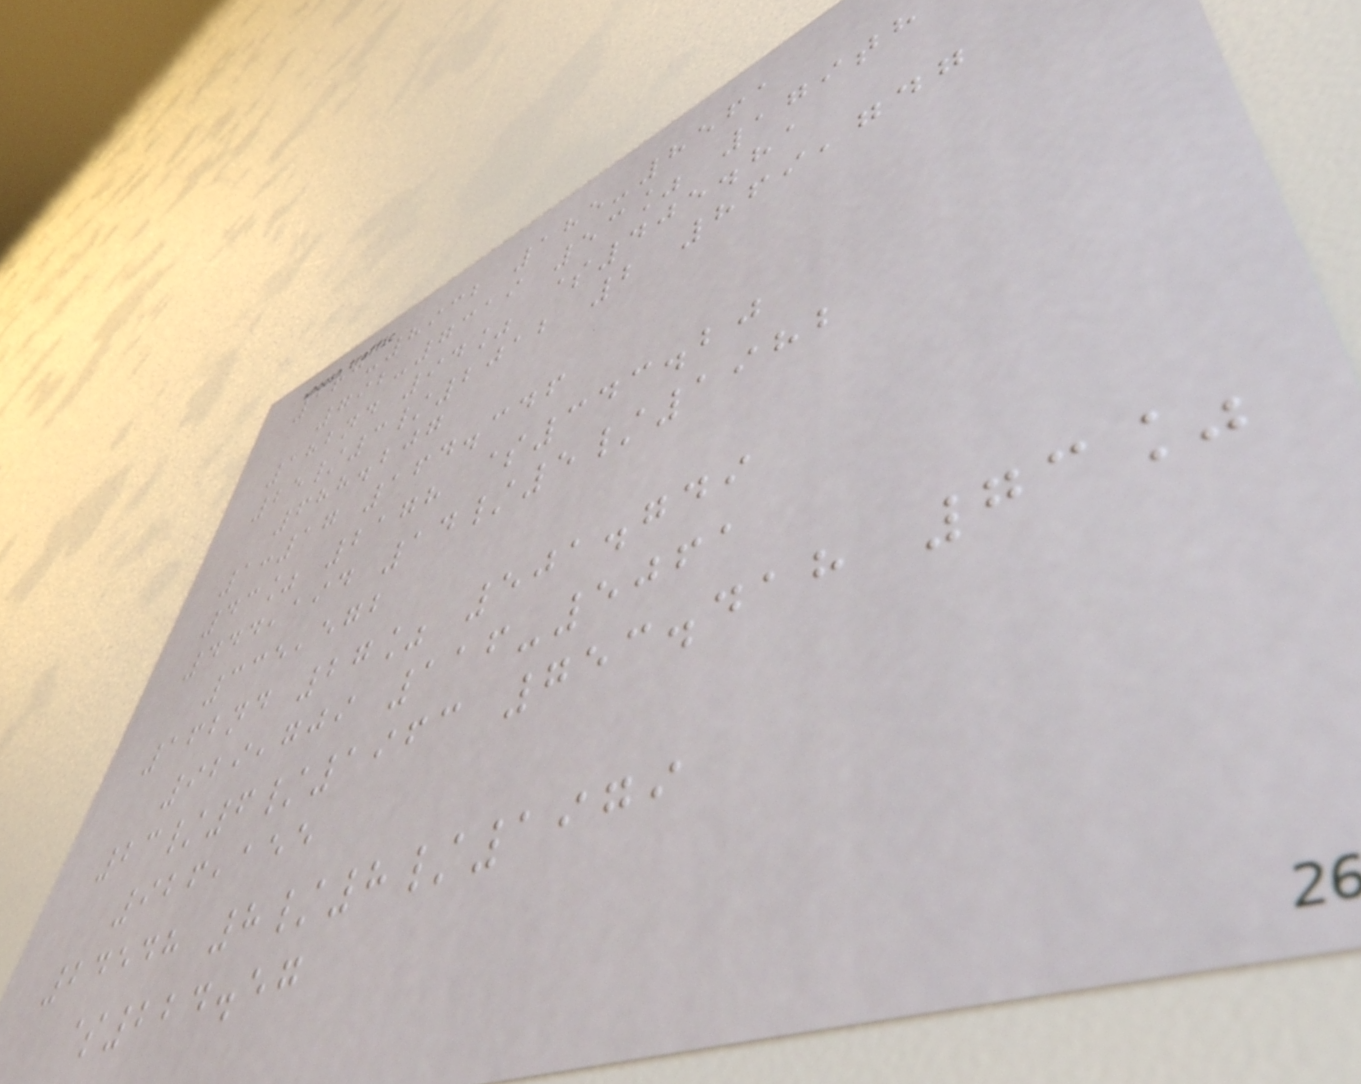163-8932 185-8561
792-7319 53% 179th
182nd 94% $405.81
25/3/2012 2 869,747
688.207
1:17 164.346
43% 2178 $343.20
444,194 14/5/1982
335,572
162nd 27% 501.749
929,709 116-5061
23/6/1963 753.418 73%
926,155
24548 8/8/1979
$224.57
